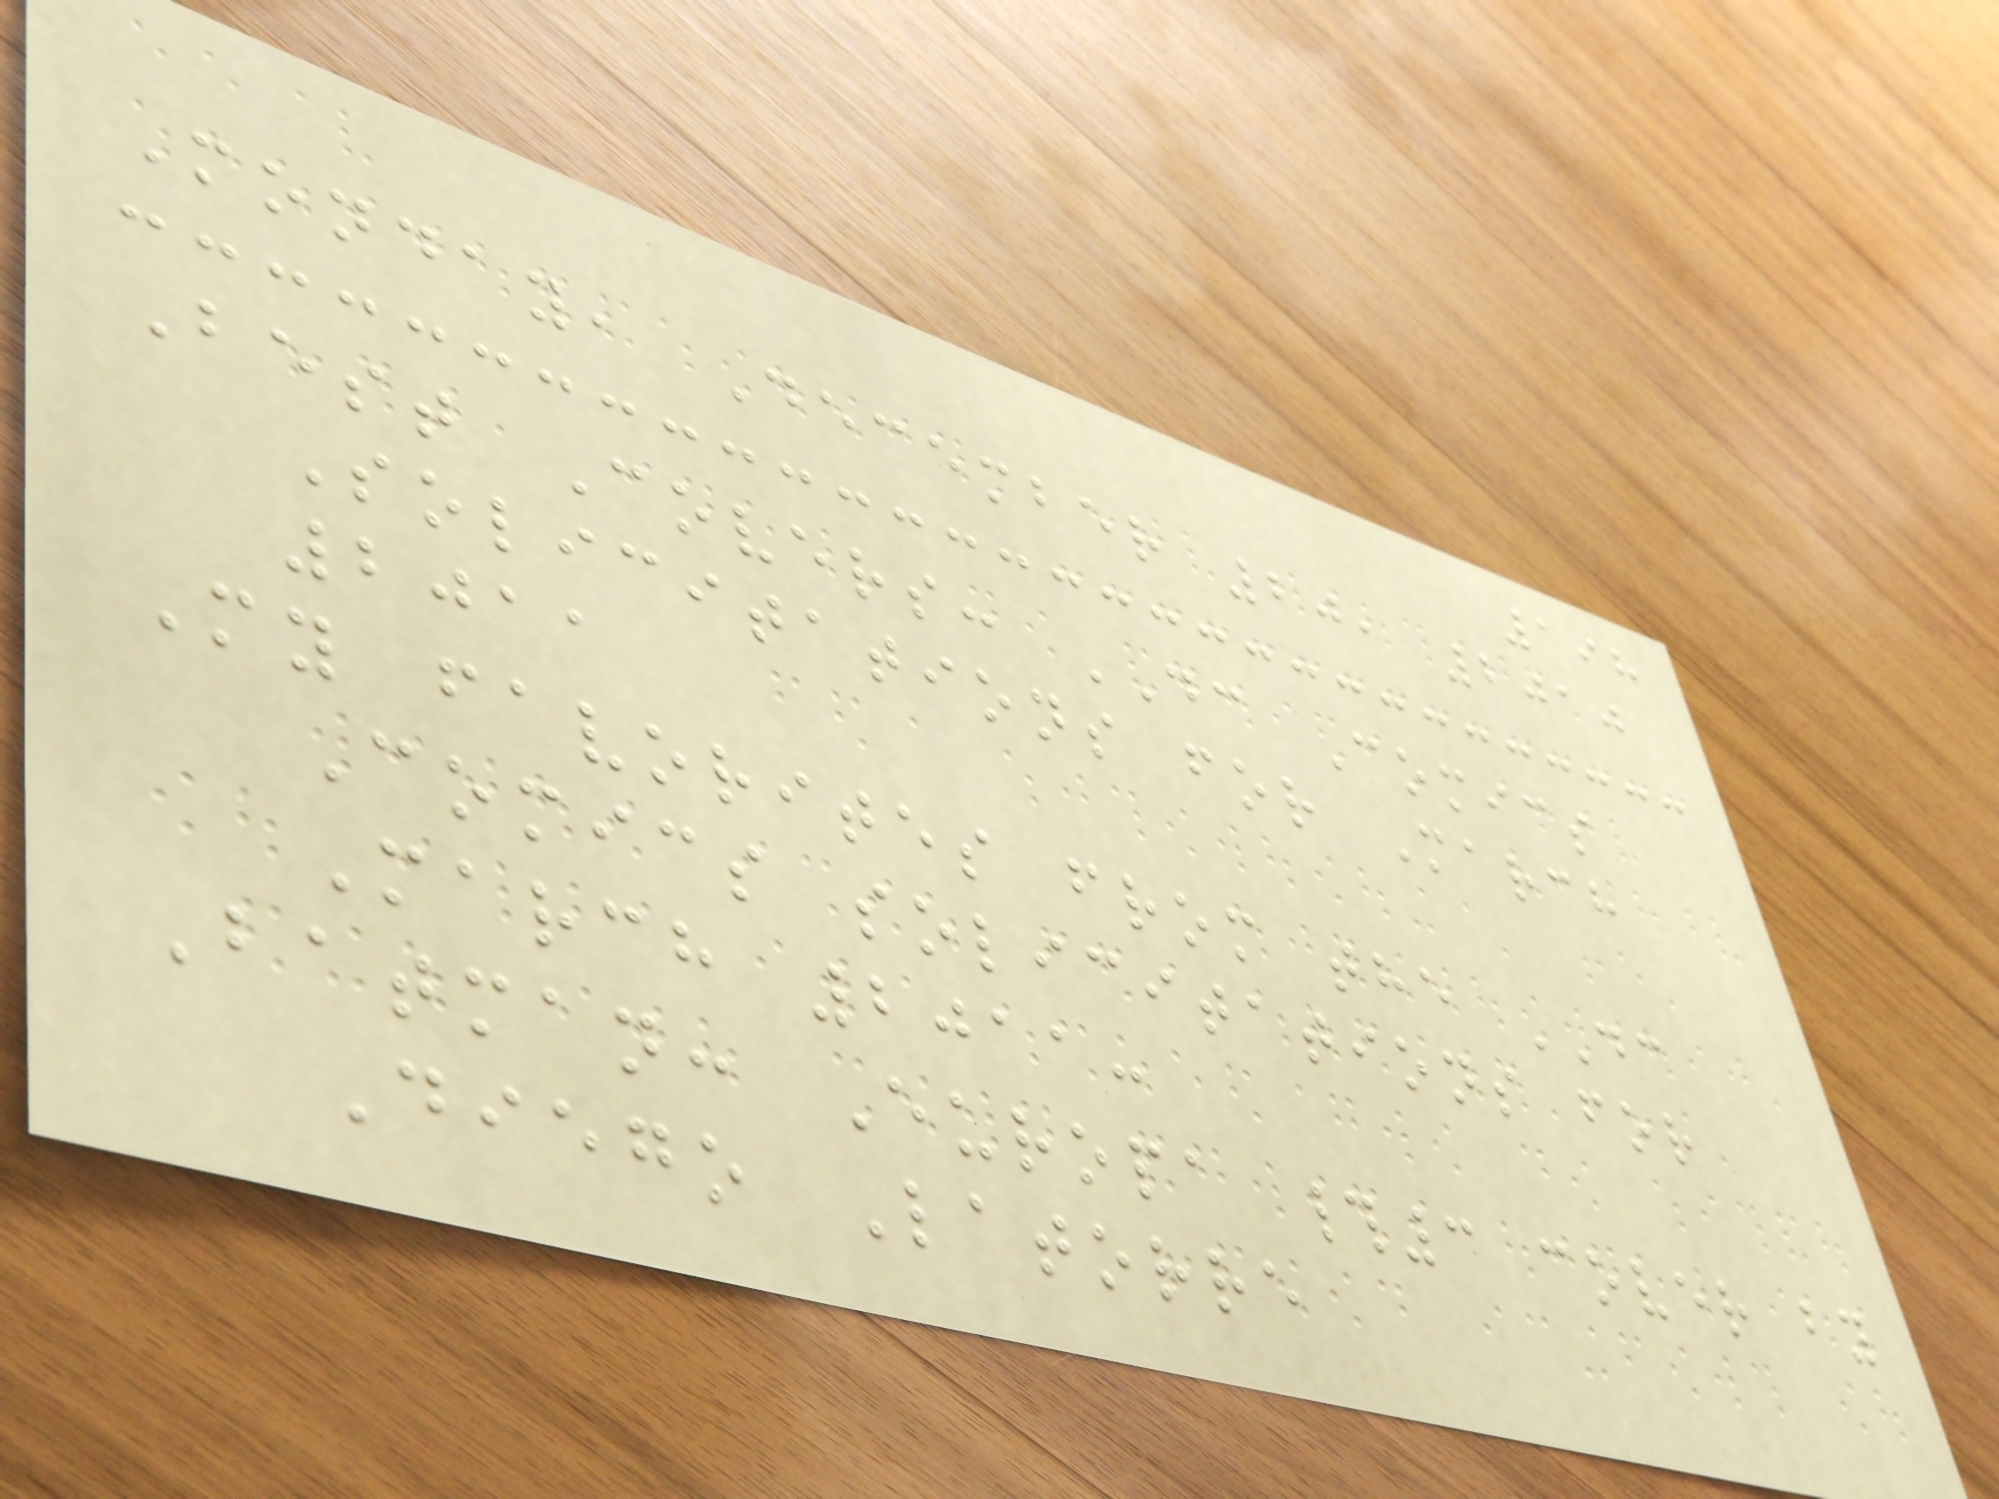198
Monday, December 20, 2010
Best Covers: DC Comics
Solicitations for March
2011
My favorites from the DC
Comics solicitations for
March 2011:
Batman: Europa #3 cover by
Diego Latorre
